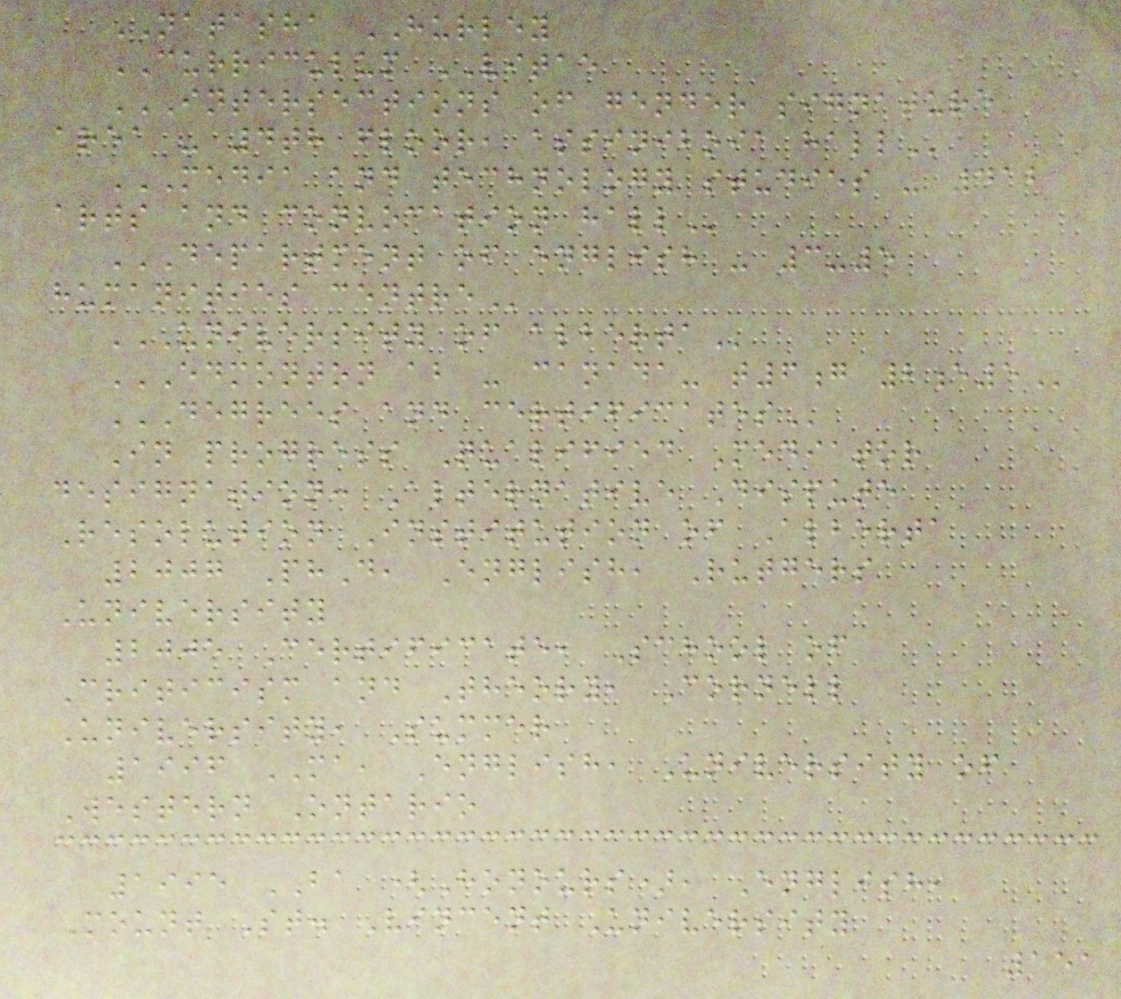NATASHA HURLEY
CURRICULUM VITAE
INTERSECTIONS OF GENDER SIGNATURE
AREA - 4TH FLOOR, ASSINIBOIA HALL
MEDIA AND TECHNOLOGY STUDIES - 412
ARTS AND CONVOCATION HALL
DEPARTMENT OF ENGLISH - 3-5
HUMANITIES CENTRE
UNIVERSITY OF ALBERTA
EDMONTON AB - CANADA- T6G 2E5
DEGREES AND CERTIFICATES
In progress Qualified Mediator
designation: Alternative Dispute
Resolution Institution of Alberta
2007 PhD, English, Rutgers
University
2005 Certificate, School of
Criticism and Theory, Cornell
University, Summer
1996 MA, English, University of
Western Ontario
1995 BA (Honours), English,
Mount St. Vincent University
151
